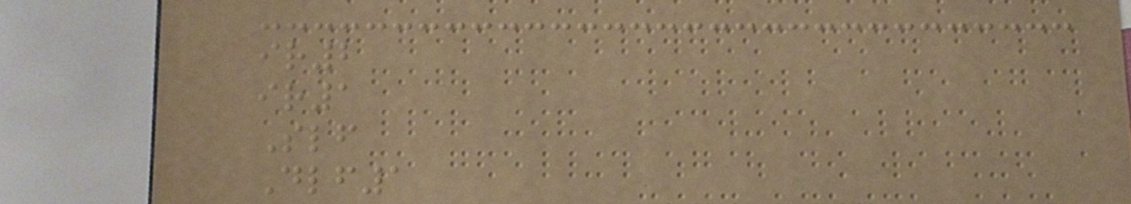ir2
ir1
Slf
Dlf1
